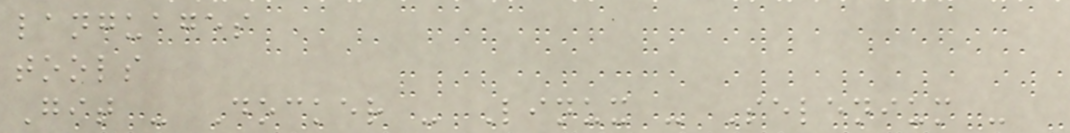languages
tools
Git - Docker - Linux - Selenium -
